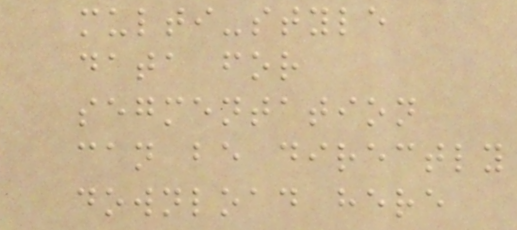multi-style
data for
segmentation
can be directly
download here
